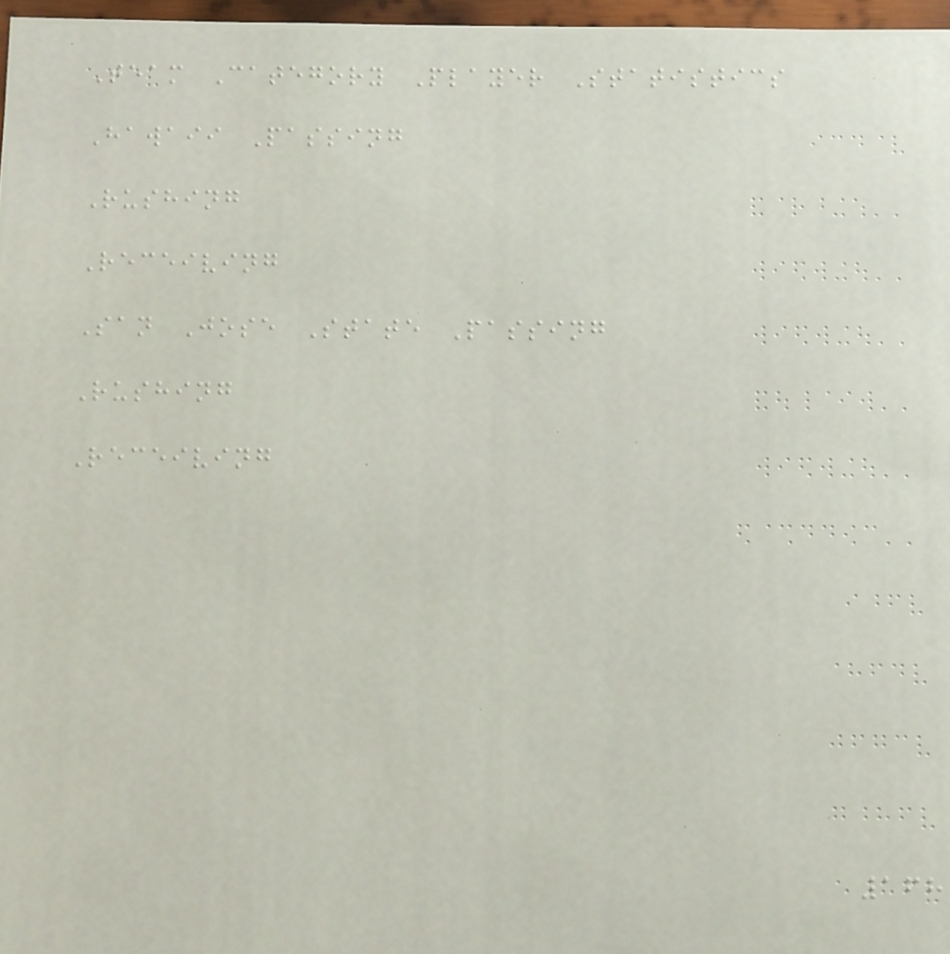Team Category Player Statistics
Hawaii Passing
Rushing
Receiving
San Jose State Passing
Rushing
Receiving
168
